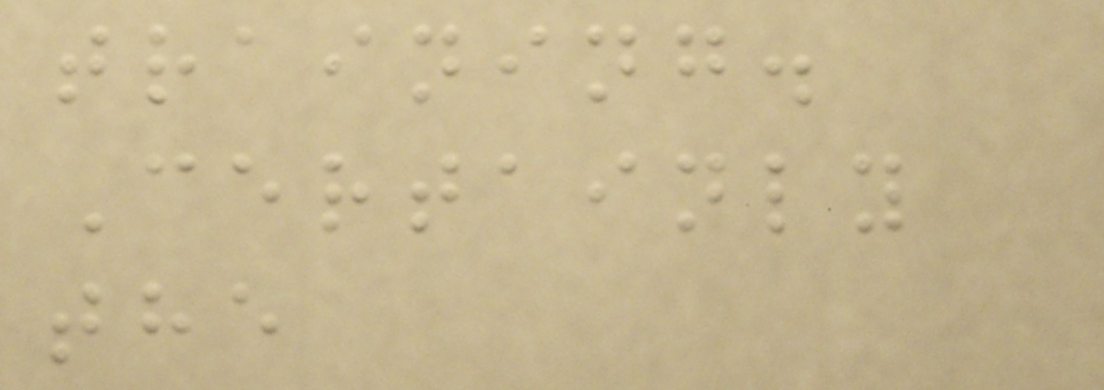training.
Certainly
the
